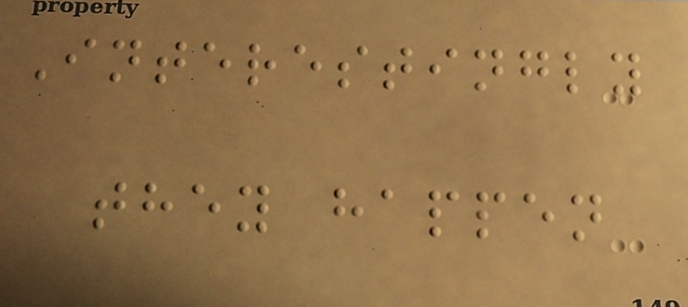Interestingly
they happen
